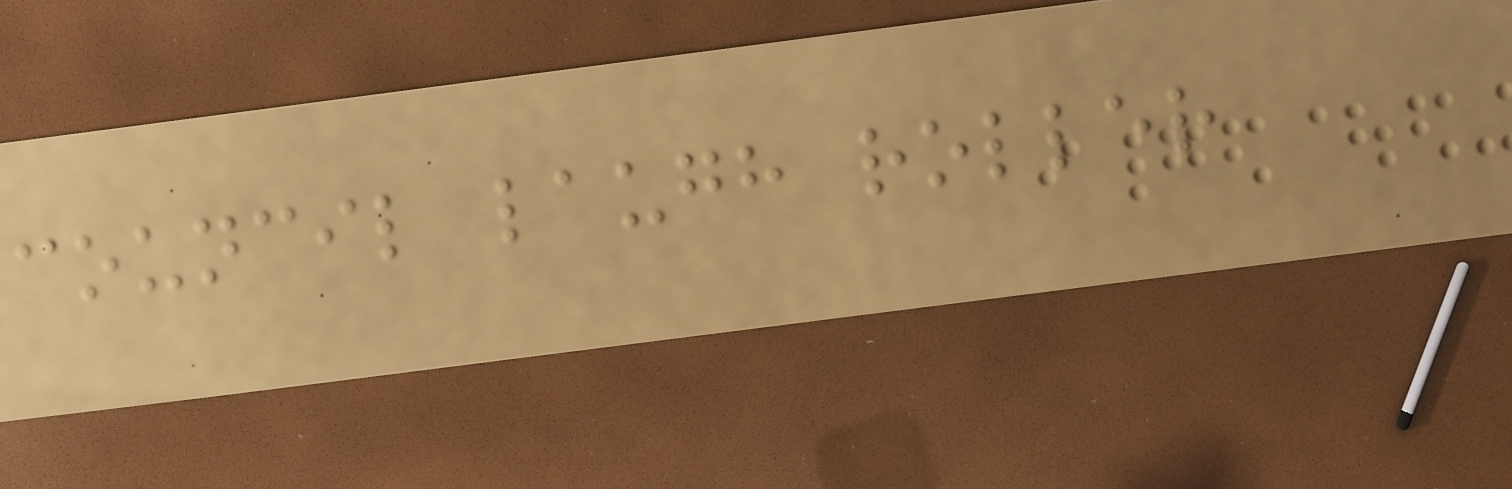council laugh roller
